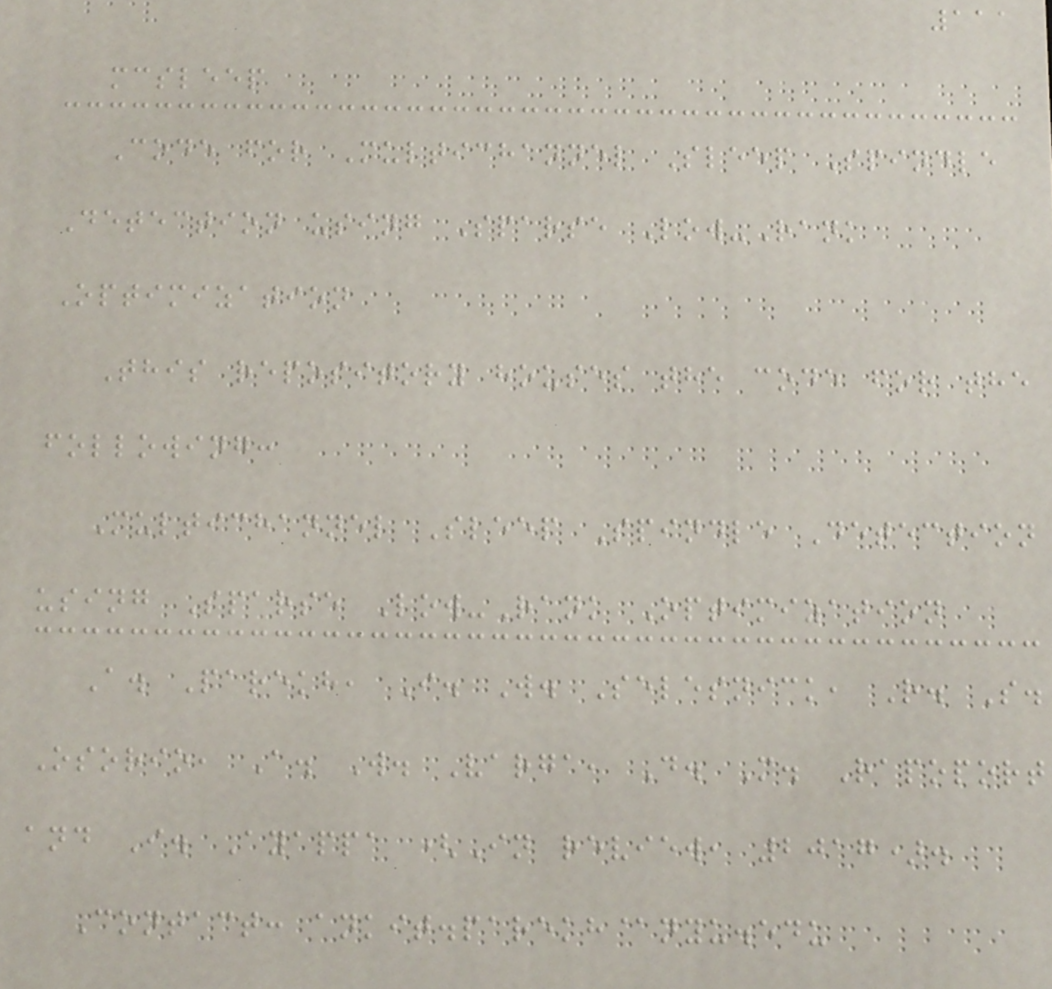111
mcsleep
Code for Multichannel Sleep Spindle
Detection using Sparse Low-Rank
Optimization
This repository houses the code for the
following:
Multichannel Sleep Spindle Detection
using Sparse Low-Rank Optimization
A. Parekh, I. W. Selesnick, R. S.
Osorio, A. W. Varga, D. M. Rapoport
and I. Ayappa (In review, 2017).
Contact: ankit.parekh@nyu.edu
